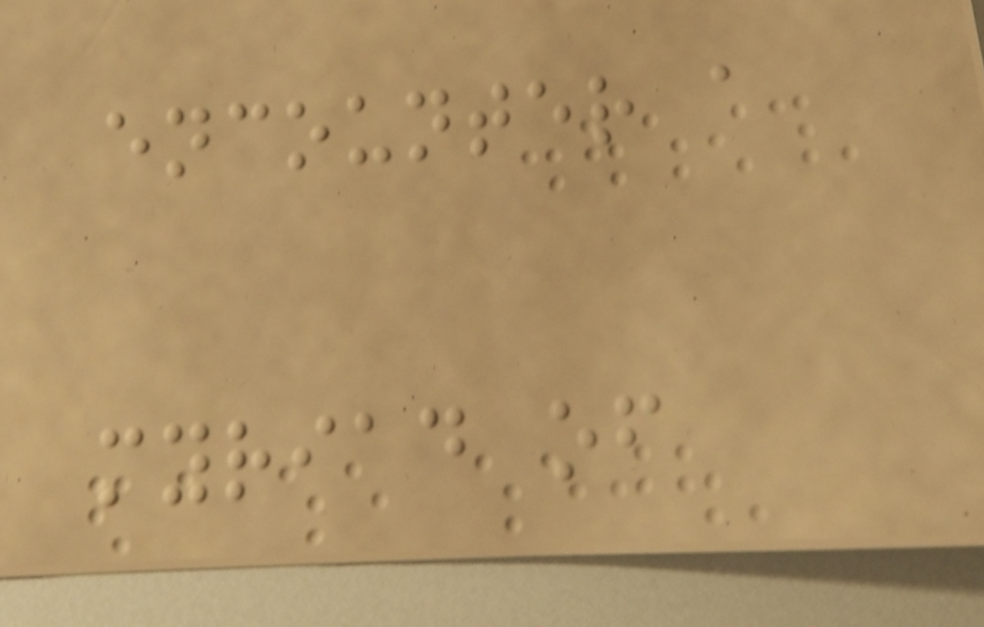encounter a
myriad of
